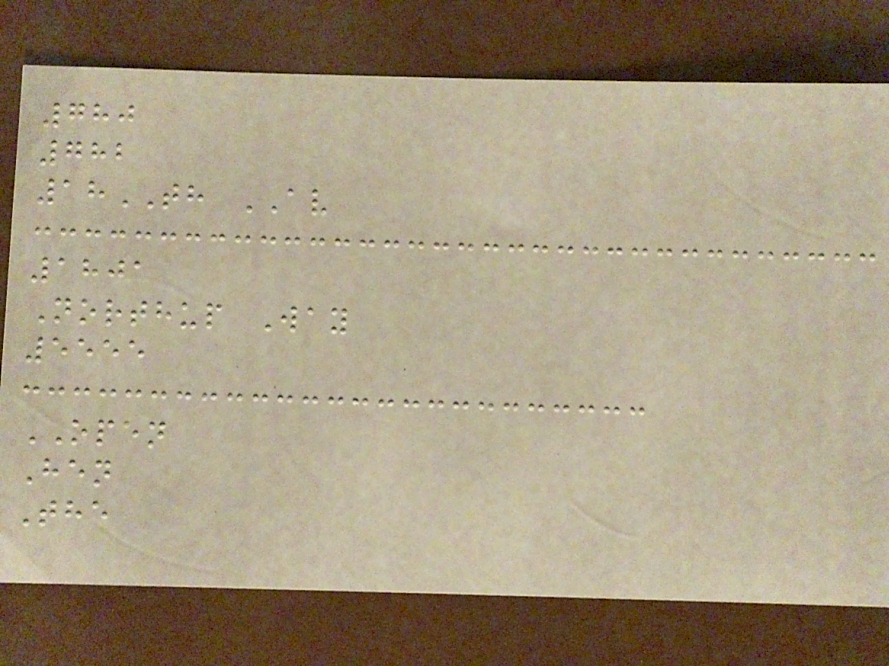780
782
18TH AV
1801
Northup Way
5555
OPEN
Hen
The
